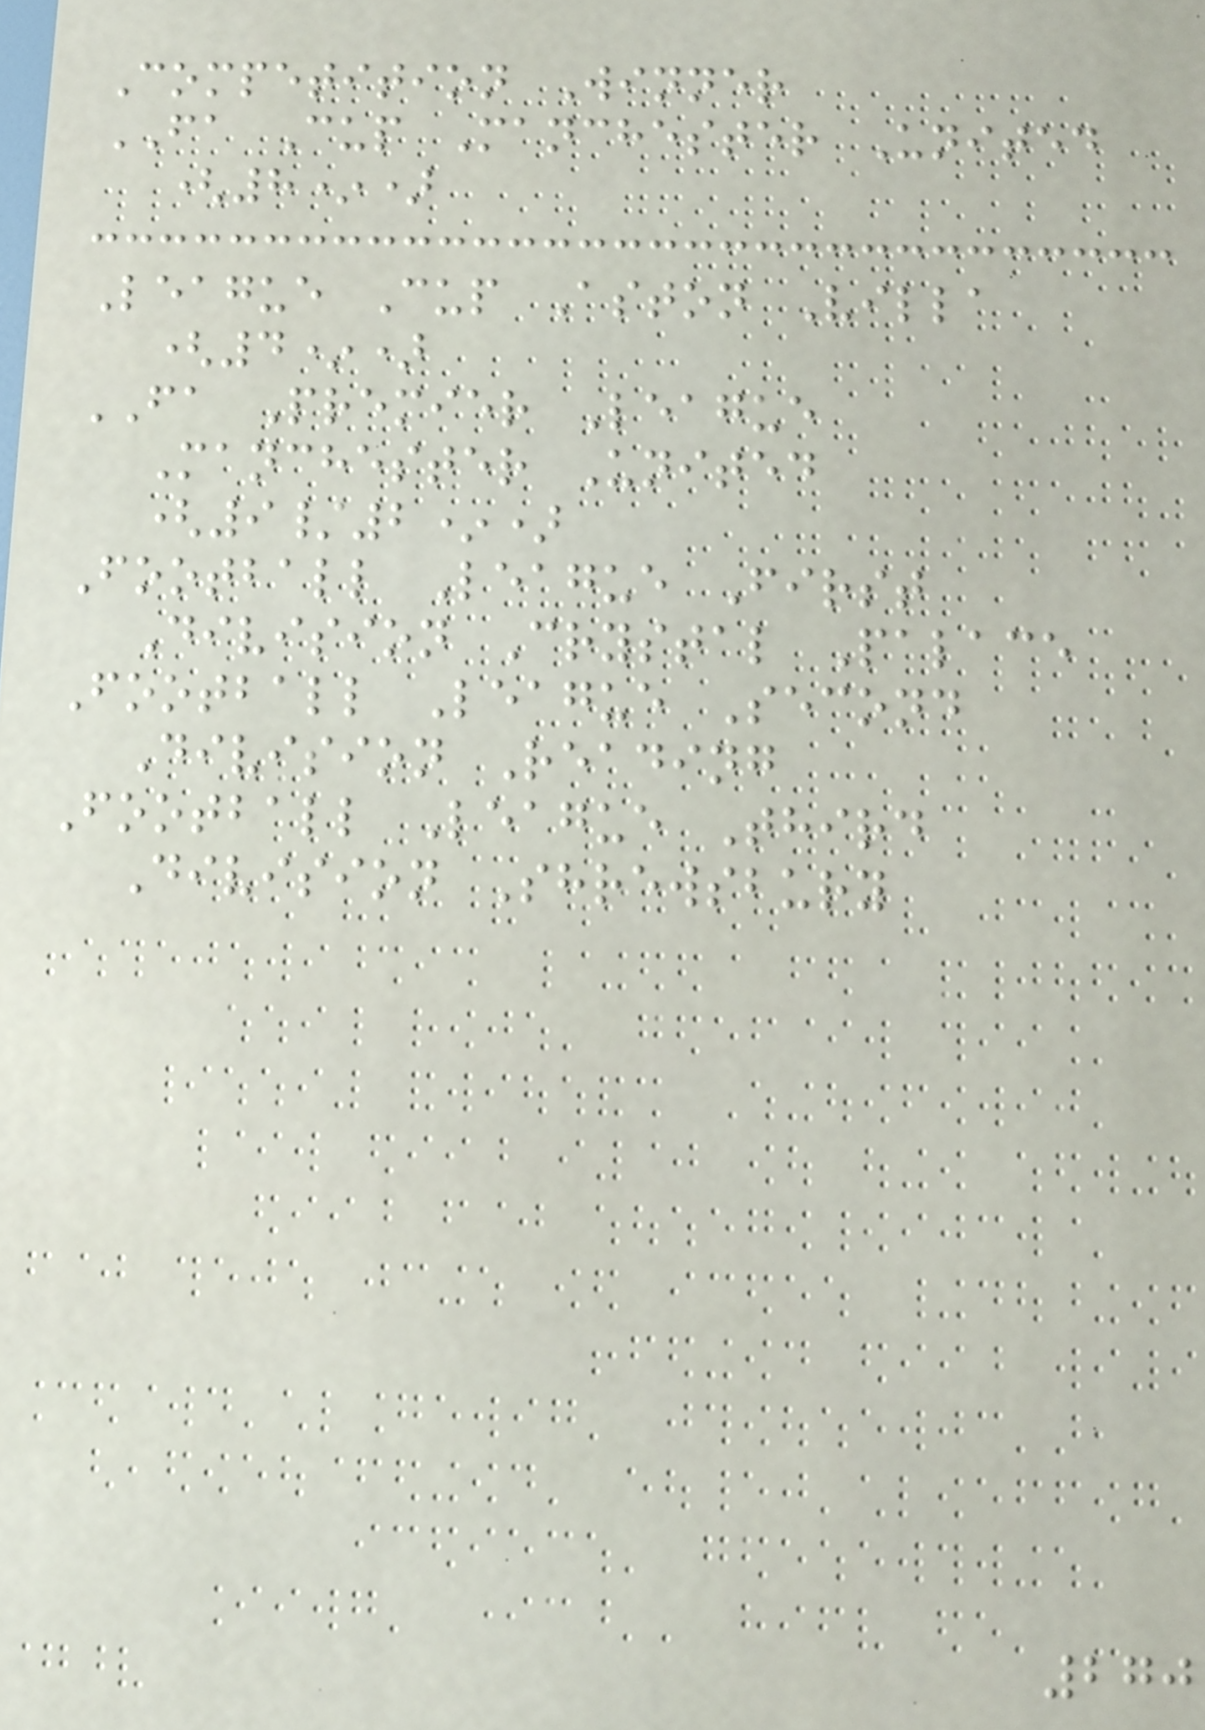Competition Winner
FA Cup Manchester United
(8*)
League Cup Aston Villa
(4*)
FA Premier League
Manchester United
(9/2*)
Football League First
Division Crystal Palace
Football League Second
Division Reading
Football League Third
Division Shrewsbury
270
